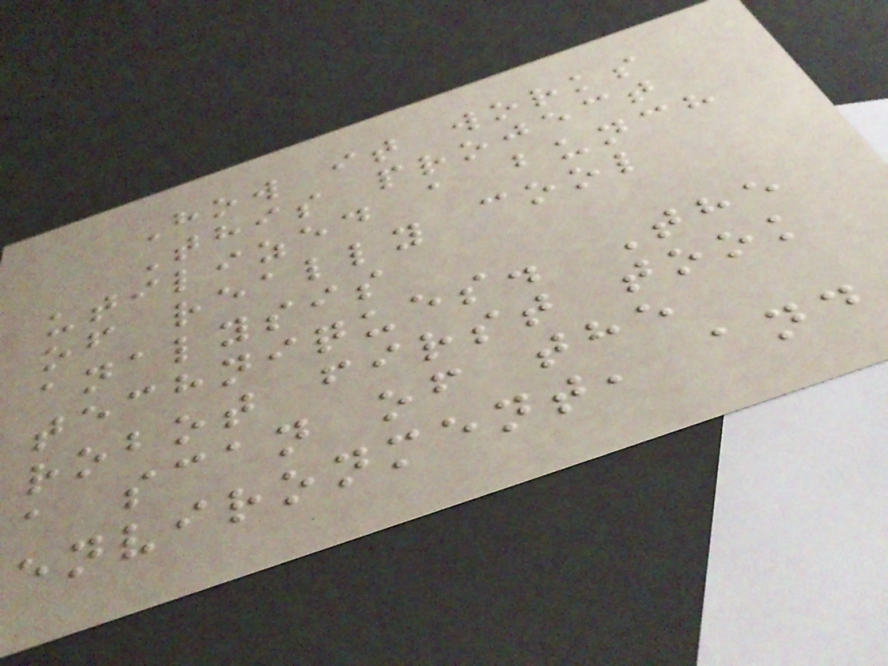How it works
This project
utilized a bunch
of really cool
analysis
techniques. The
robot first took
a scan of the
environment, and
